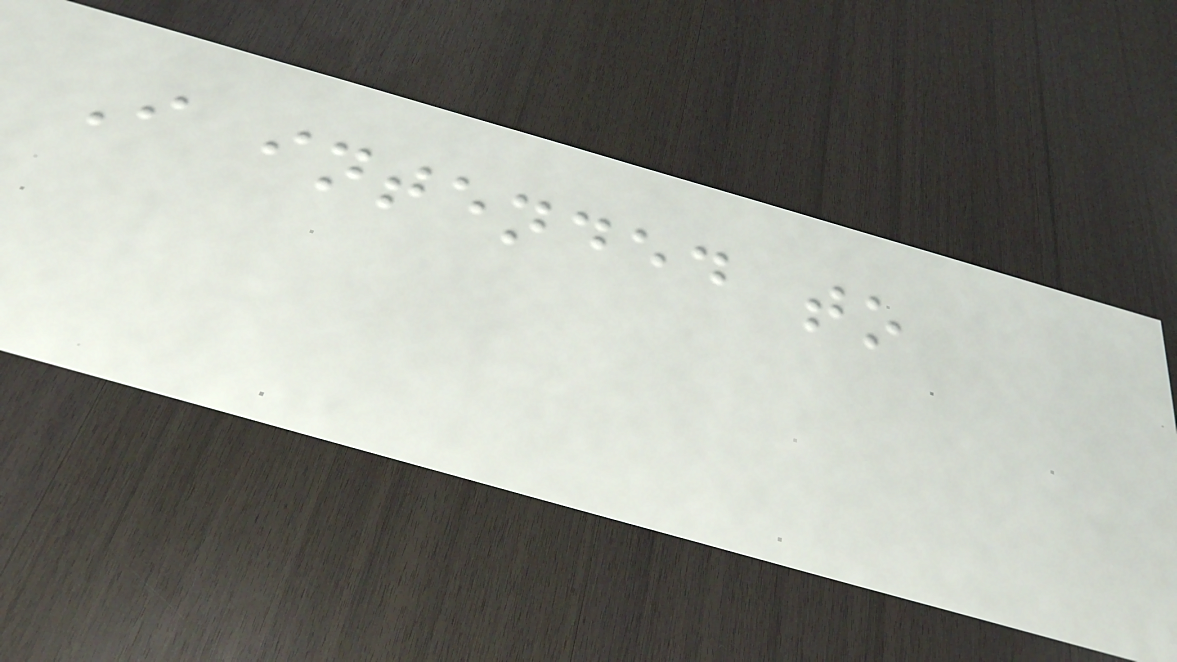I intended to
